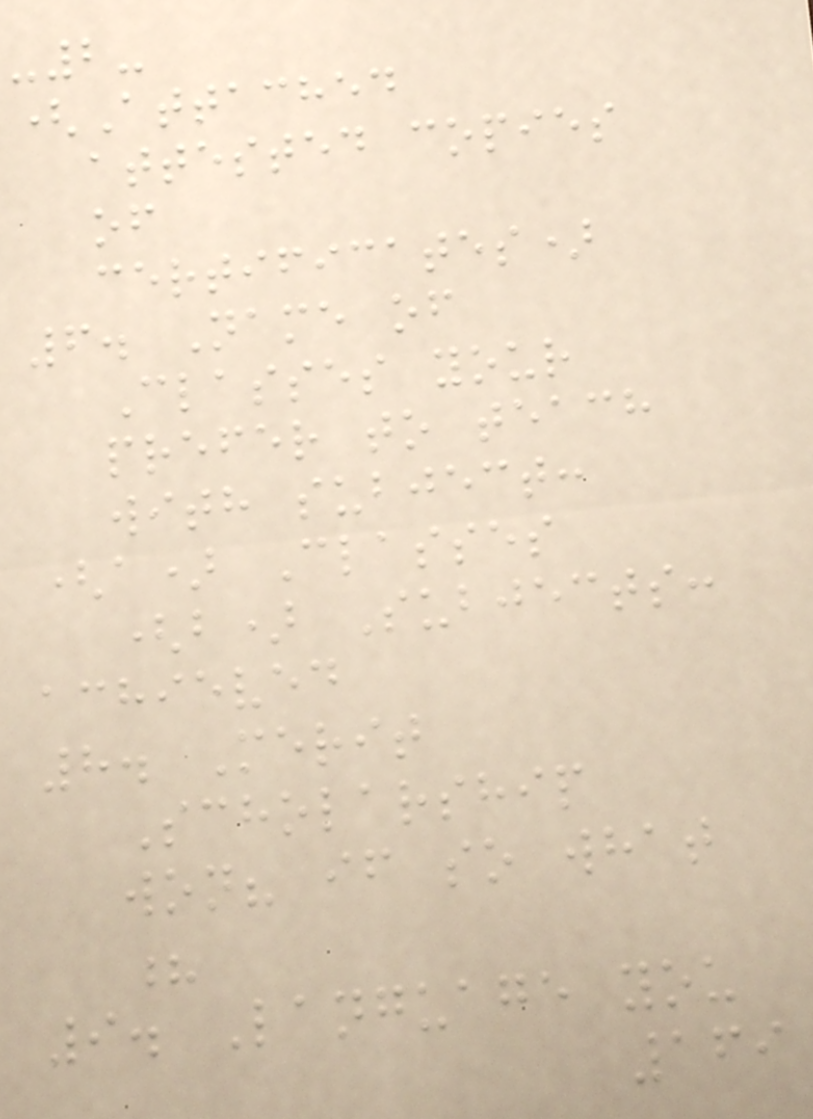-2-
(Attached
attested copies
of
certificates)
6. Name of
Classes your
prefer to teach
with subject:
(a) Classes
(b) Subjects:
achieved
8. Merit
Scholarship
won? if so what
?
9. Language you
169
